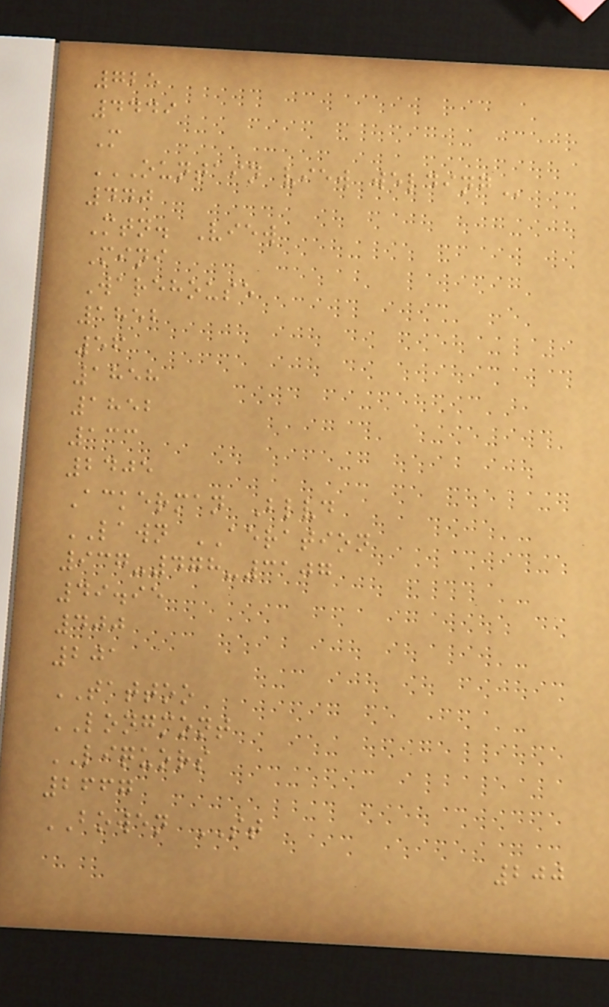725
4449
M
OUNTAIN VIEW WELDING
440
Mtn. View
Mini
Warehouse
1852
56
1858
1852
133
2405
Ackerman Blvd
LAWN AERATION
937-478-3107
49.95
400
201
TATTOO
LONGMONT
LIQUORS
2667
BOWEN ST
200
